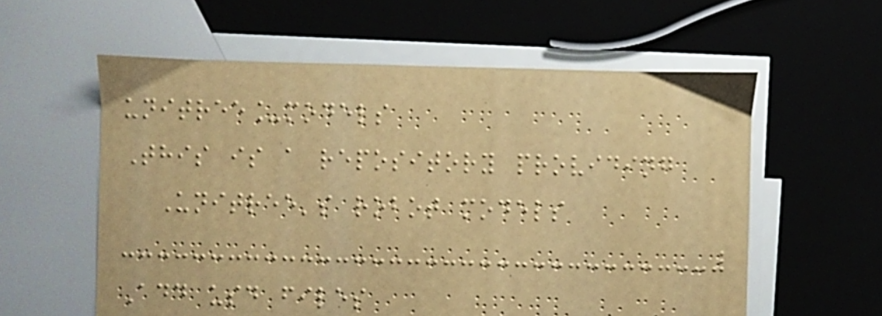unitree_models
This is a repository providing
Unitree's robot models
Add usd files
